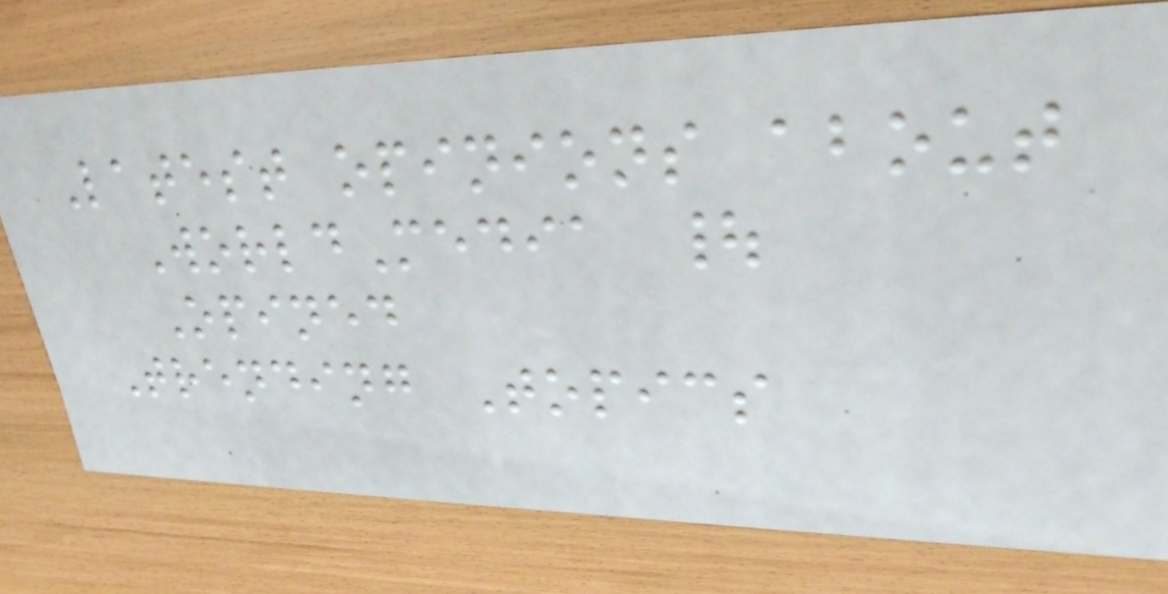Latest opinions about
WorldMedia |
Opined
Trending Topics
